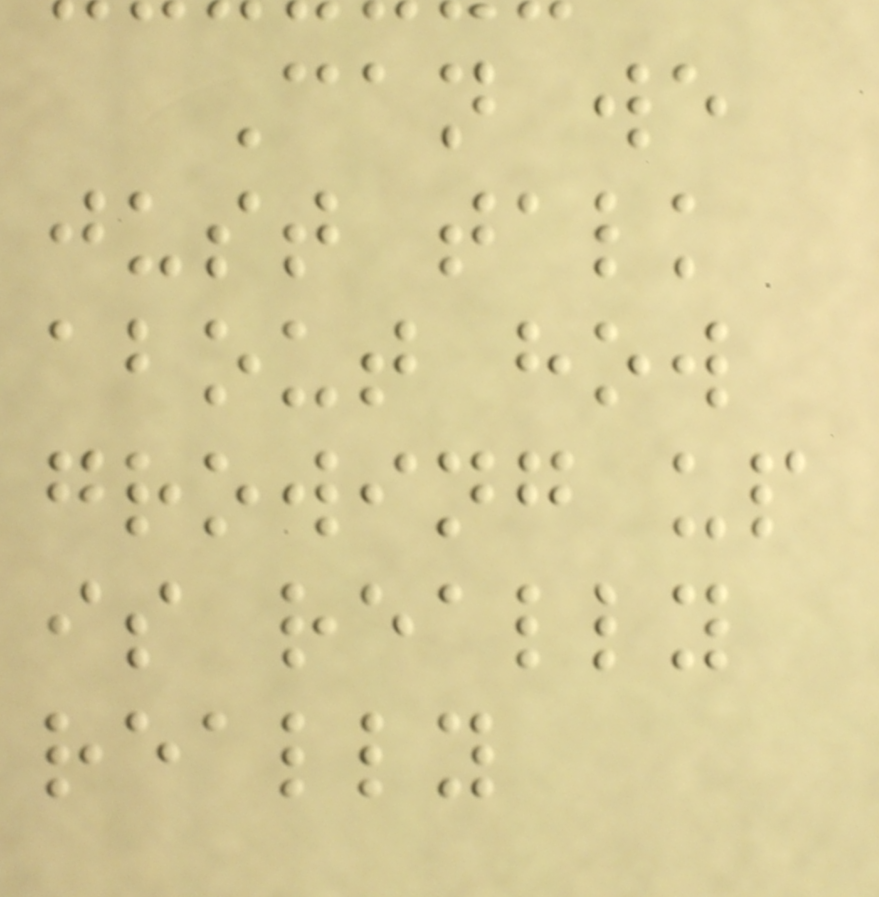Can we
just talk
about how
growing up
is really
really
